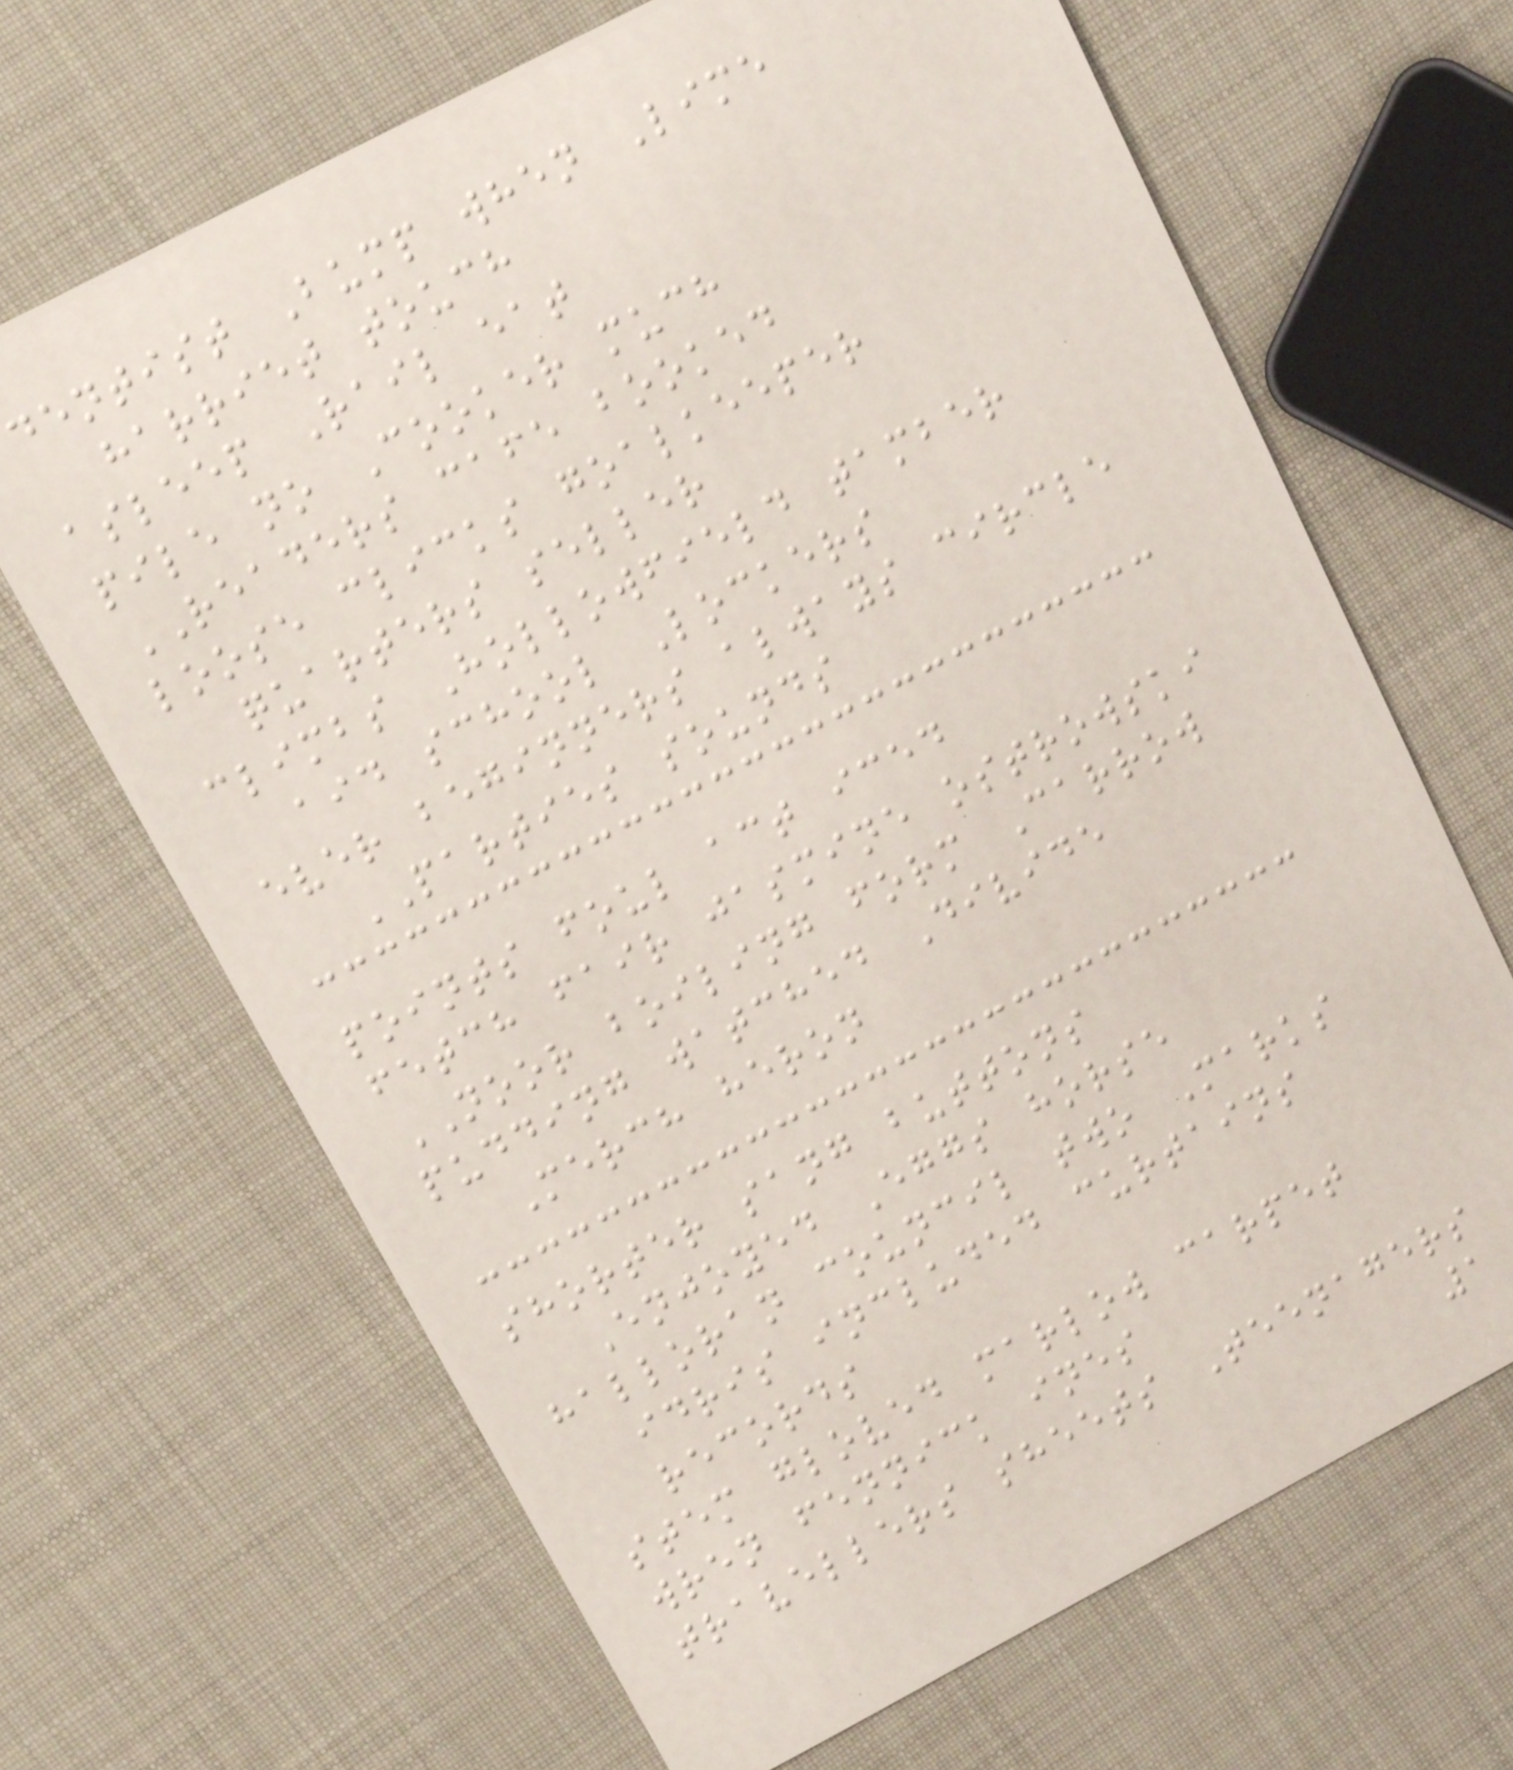dentist Bump when Lime
harriet touch
asleep Rail eat
pile no Cooker much
READERS cafe booked
loose clicks goalkeeper
quarters seller
climbs Hollowfield tamber
aid school Lockers
ever beginners always circle
PARTIES sounds
points foul act iced
fetch fair jasmine ostrowski
NOOR boiling form Carrow
pudding watched Divide
Merch heron
shorter sang buttons
Enjoyed Eggs horse
halloran council two Marks
idris included curtains
records
stem gloved marlow carpet
wren fennick ines
travellers sheets Teenagers
1
